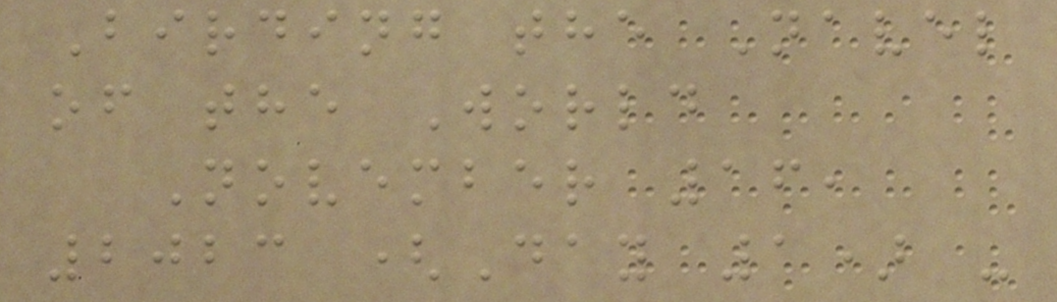Birding the Navel
of the World
November 16,
2023 (Day 1) -
